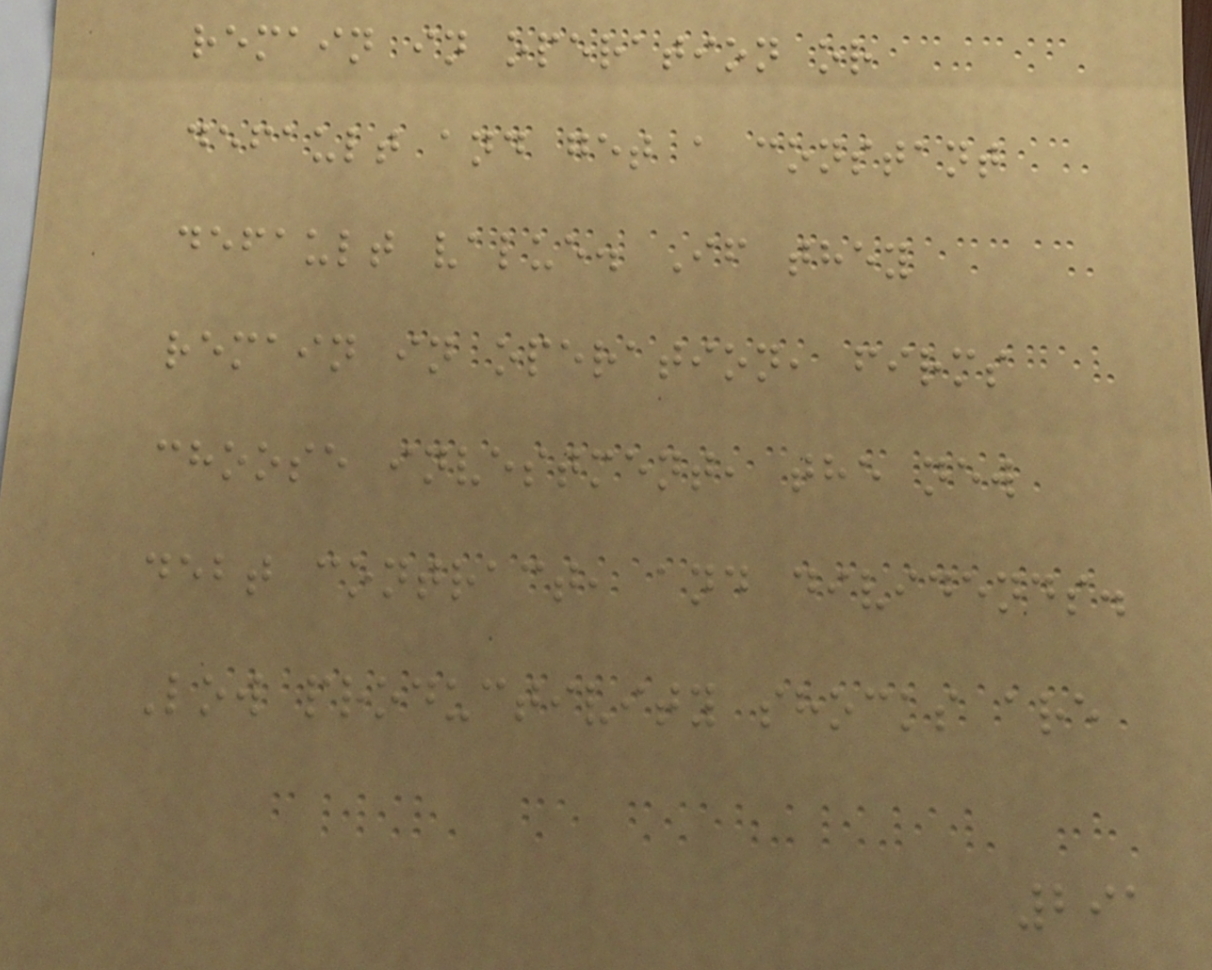remain in operation or
default and get a constant
default value. If they
remain in operation, firms
choose investment, the new
debt contract, and dividends.
Low productivity shocks are
291
